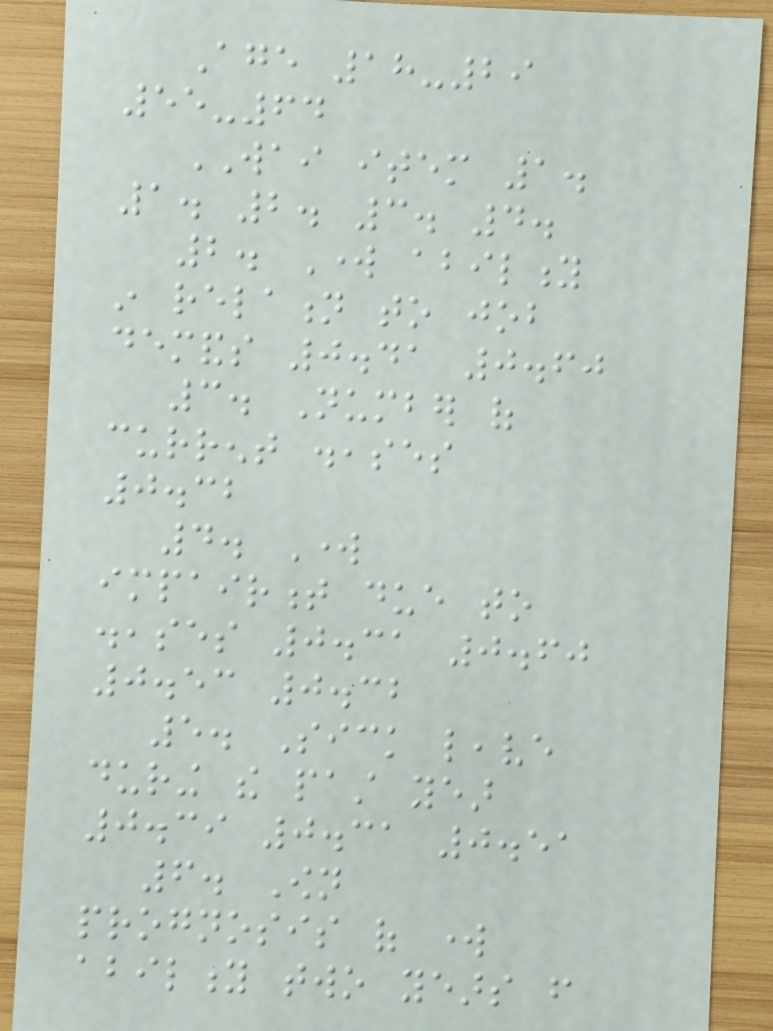Age 18-29
55-64
WAI item 1.
1. 2. 3. 4.
2. Work ability
in relation to job
demands 0.41 0.60
3. Number of
current diseases
0.32
4. Work
impairment due to
diseases 0.31 0.60
0.53 0.32
5. Sick leave
during the past year
0.39 0.31 0.51
6. Own
prognosis of work
ability two years from
